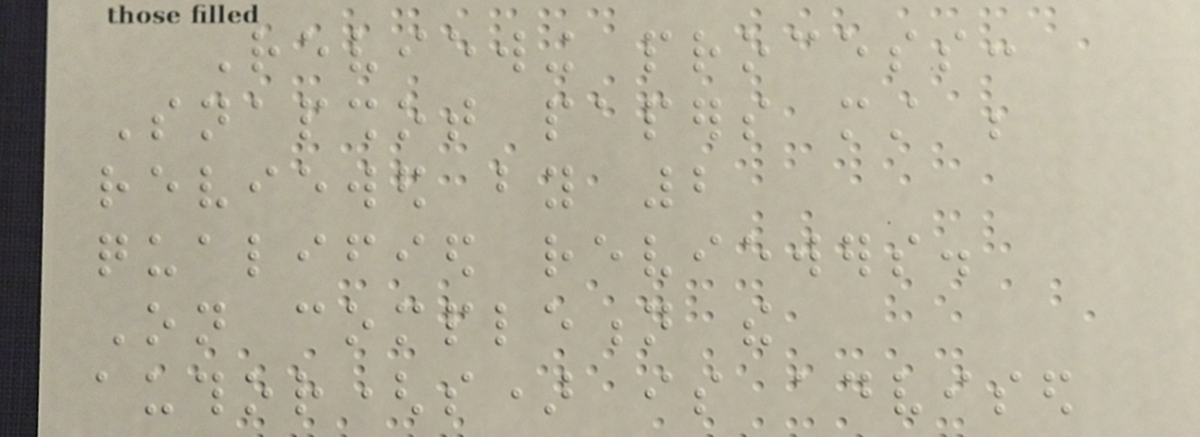Reviewing process:
Snapshot papers must be
reviewed by 2
qualified reviewers.
On completion the
author(s) is advised
